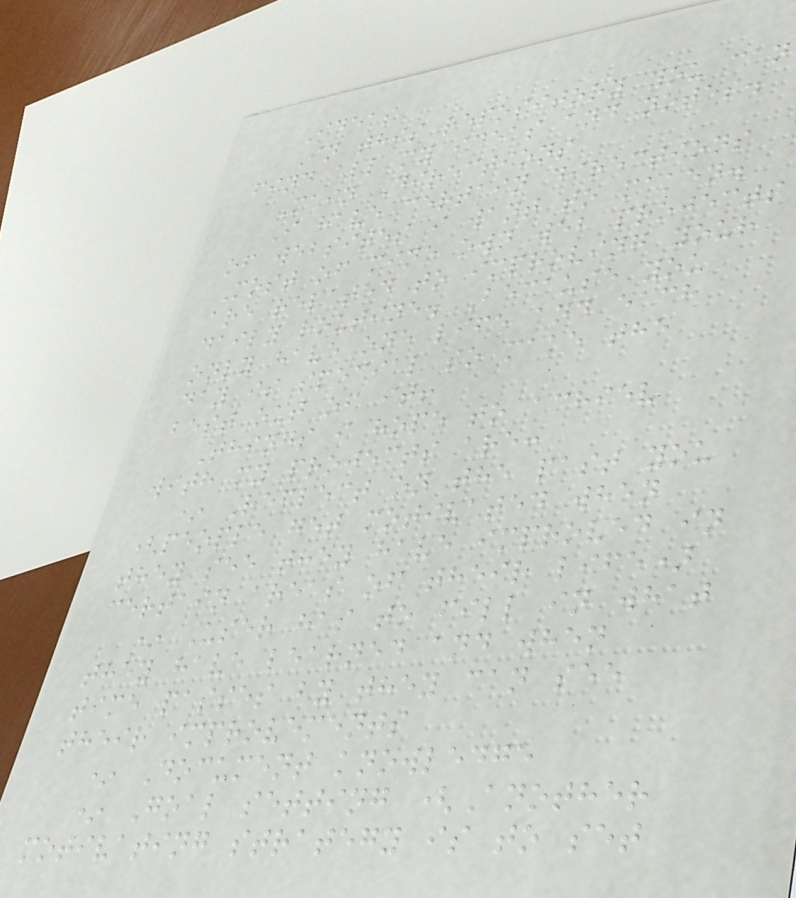Ideas
In this repository you can
find all my ideas and notes.
Main Directions
I have certain directions
of websites i want to maken.
Most of mine own web projects
are related to improving your
daily routine. Because you
only have one life and each
day is special so make the
best out of it!
Things i hope to achiev
with my projects are:
* Reflect on the past you
(people get motivated when
they see they have improved in
certain areas of their life)
* User has to fill in what
they have learned and when
time passes by they can see
their improvements
* Document knowledge
* Goal setting (Another
motivating strategy is to set
